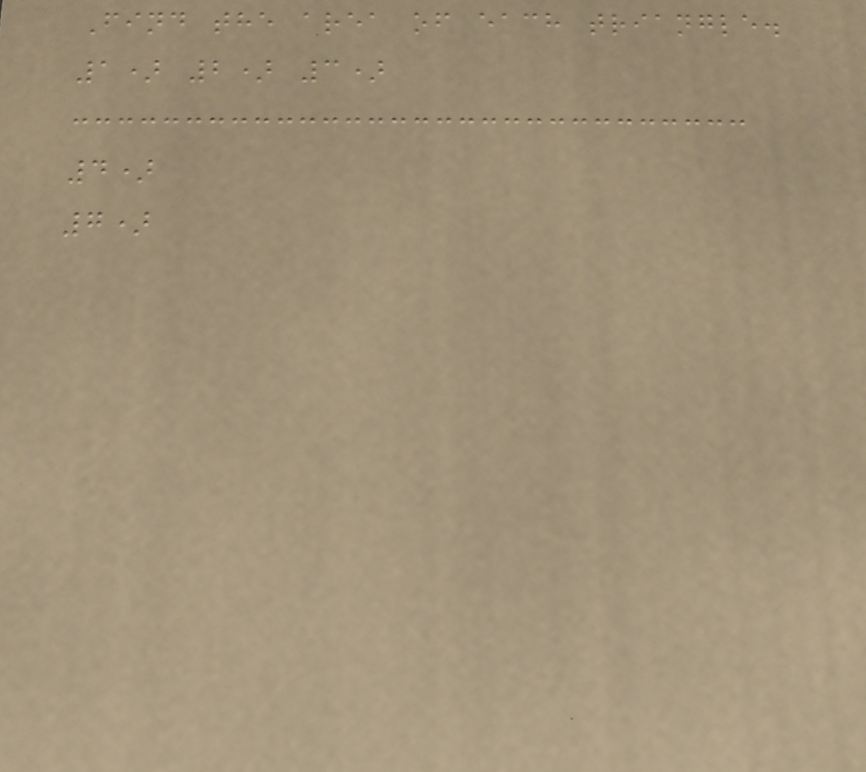Find the area of each triangle.
1) 2) 3)
4)
7)
